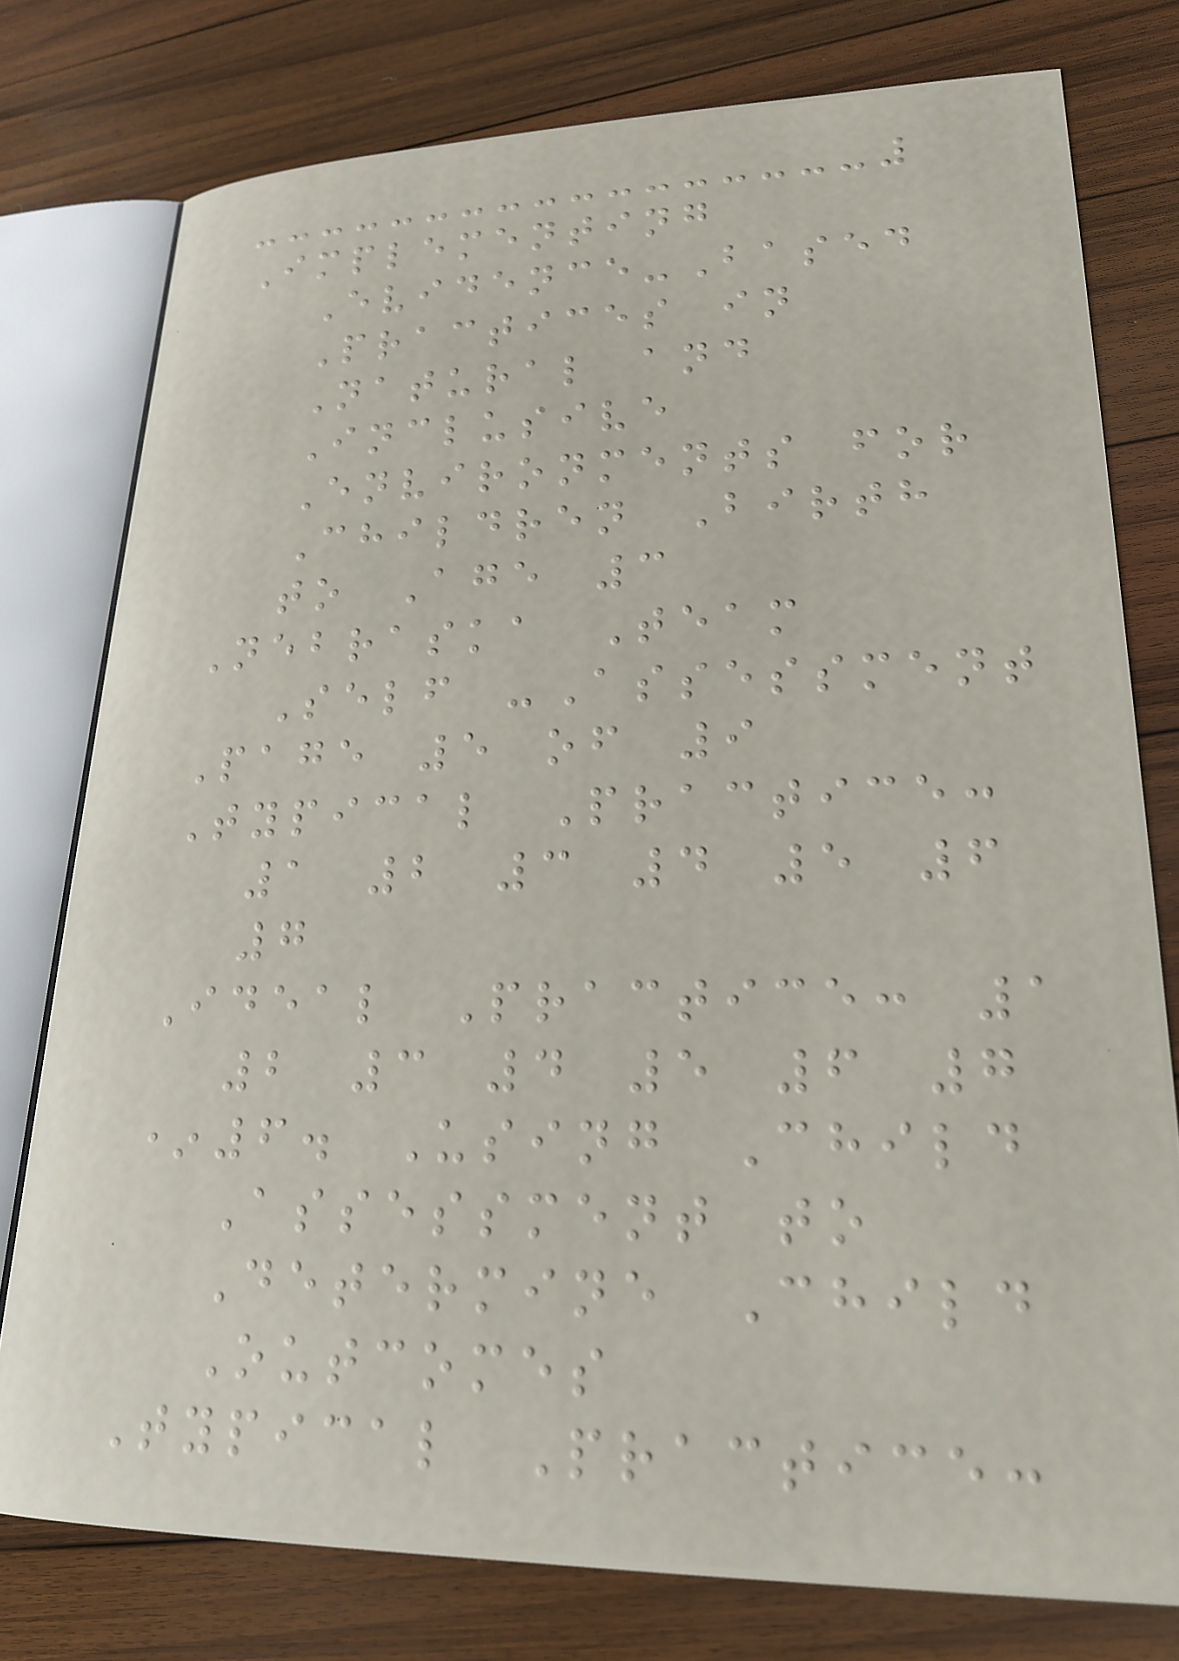Implementing
Evidence-Based
Practices in
Natural and
Inclusive
Environments for
Children Birth
to Age 3
Nebraska Team
Self -Assessment
Page 5 of 9
Typical Practice:
1 2 3 4 5 6
7
Ideal Practice: 1
2 3 4 5 6 7
*6. Using Child
Assessment to
Determine Child
Outcomes
Typical Practice:
